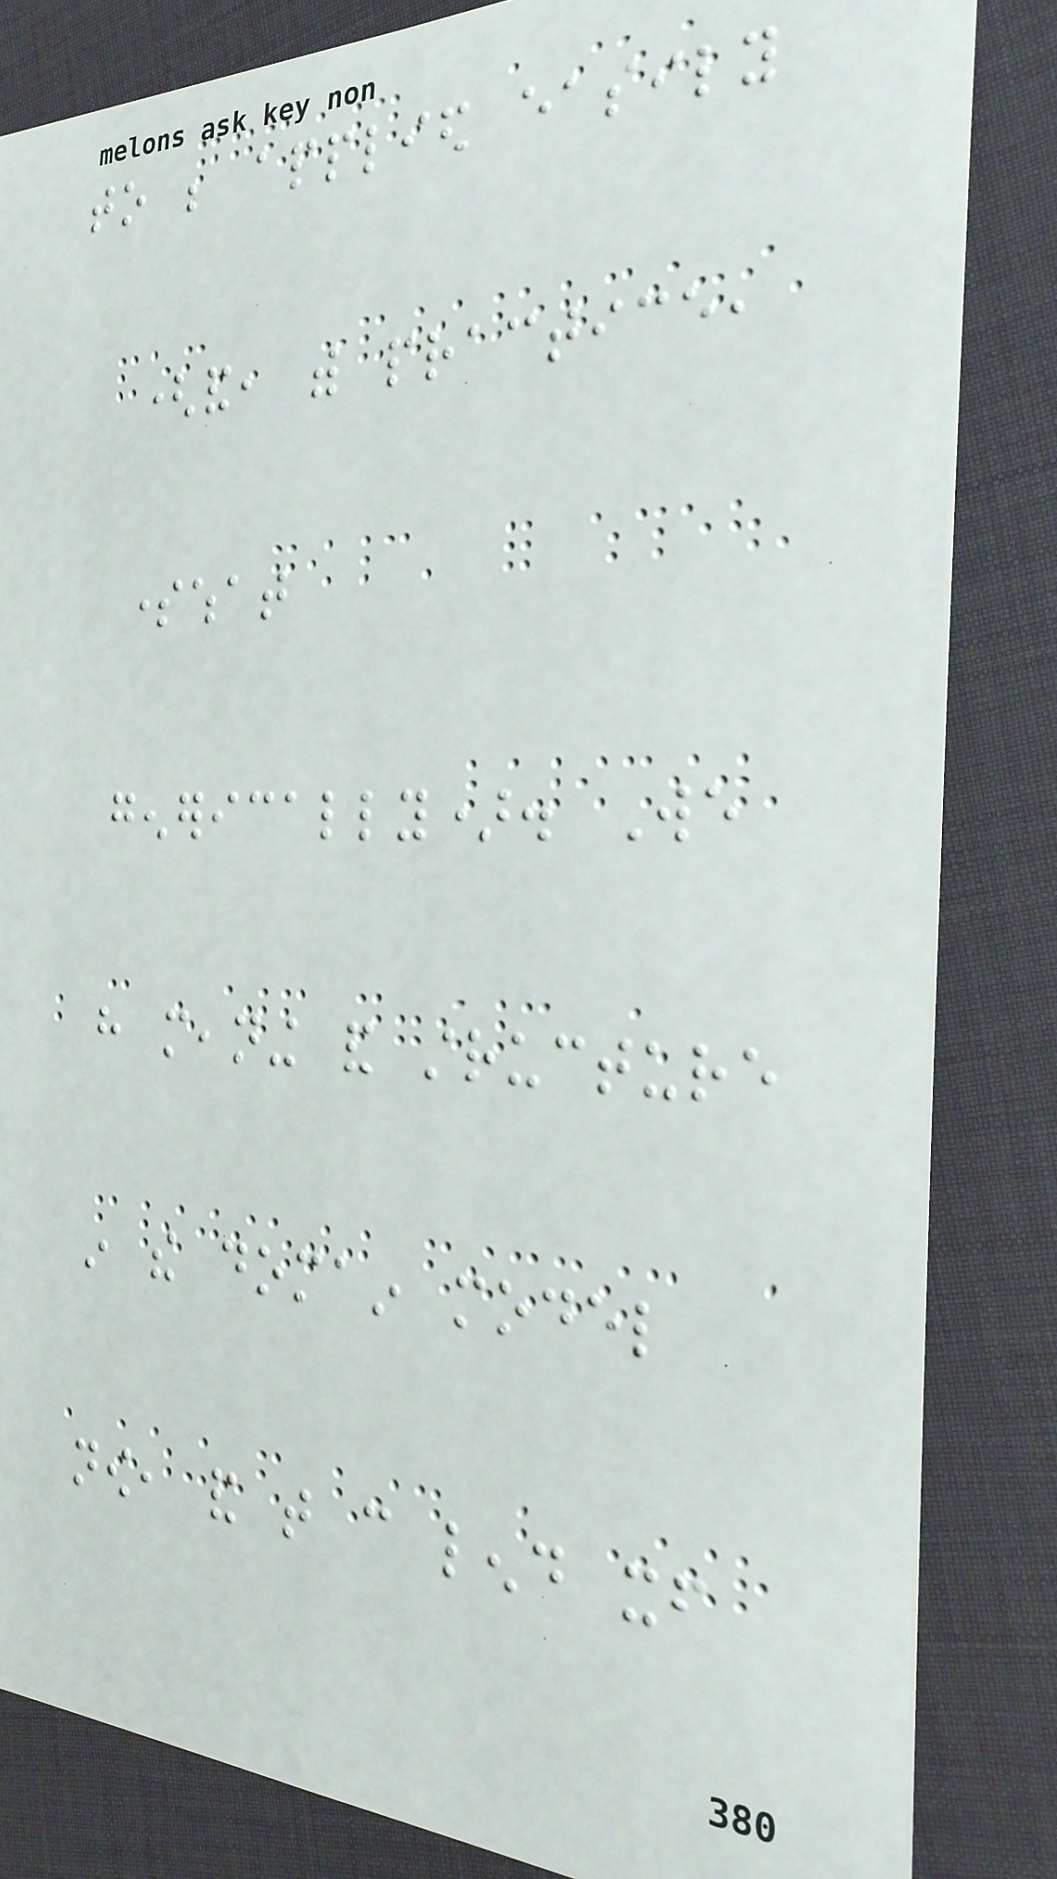to be applied easily
(and, with practice,
somewhat
generically). We
have meaning and structure
in the domain model
now, and that can lend itself
